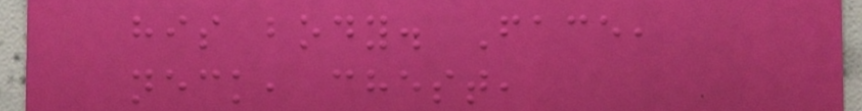his body. Face,
neck, chest,
